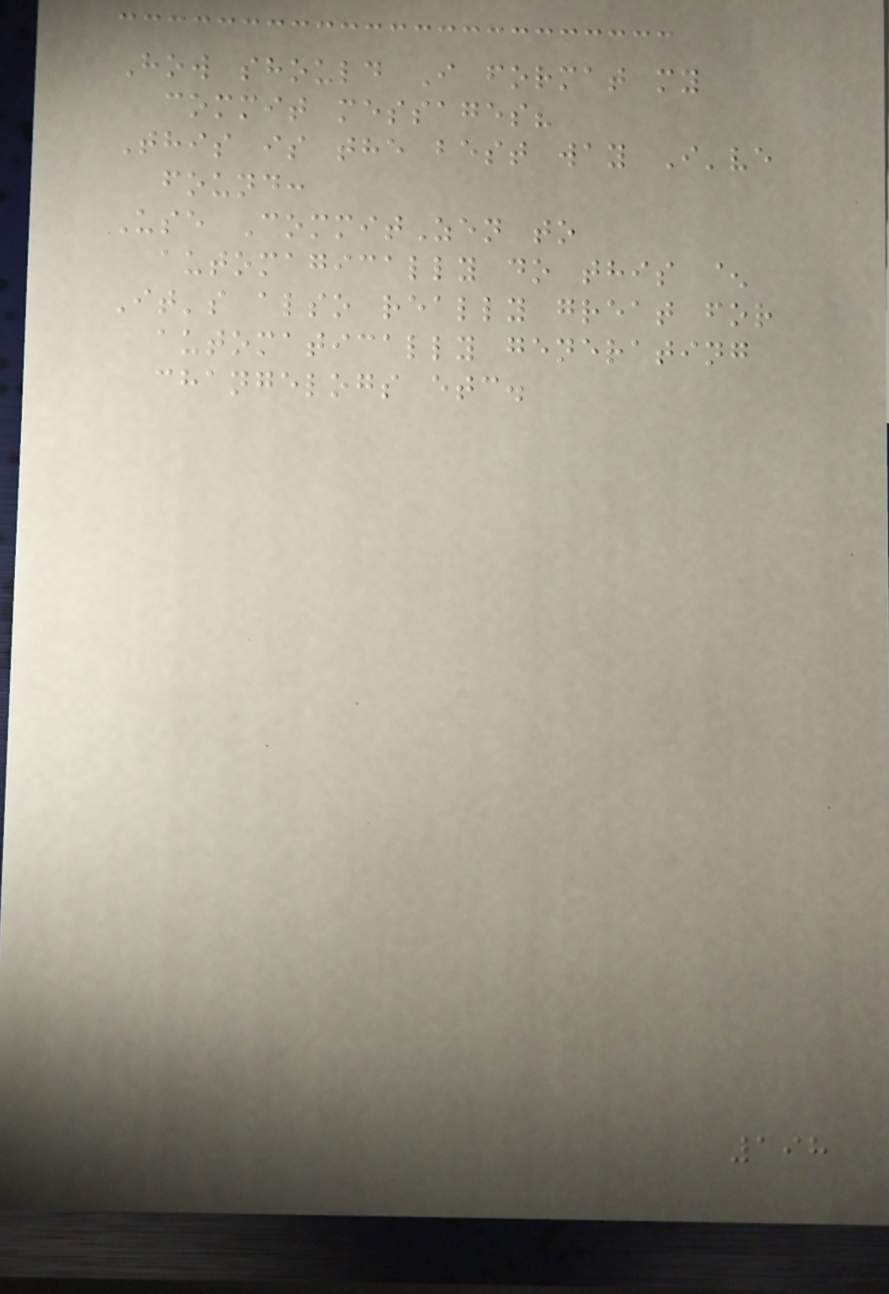How should I format my
commit messages?
This is the best way I've
found:
Use CommitZen to
automagically do this ^
It's also really great for
automatically generating
changelogs etc.
198
